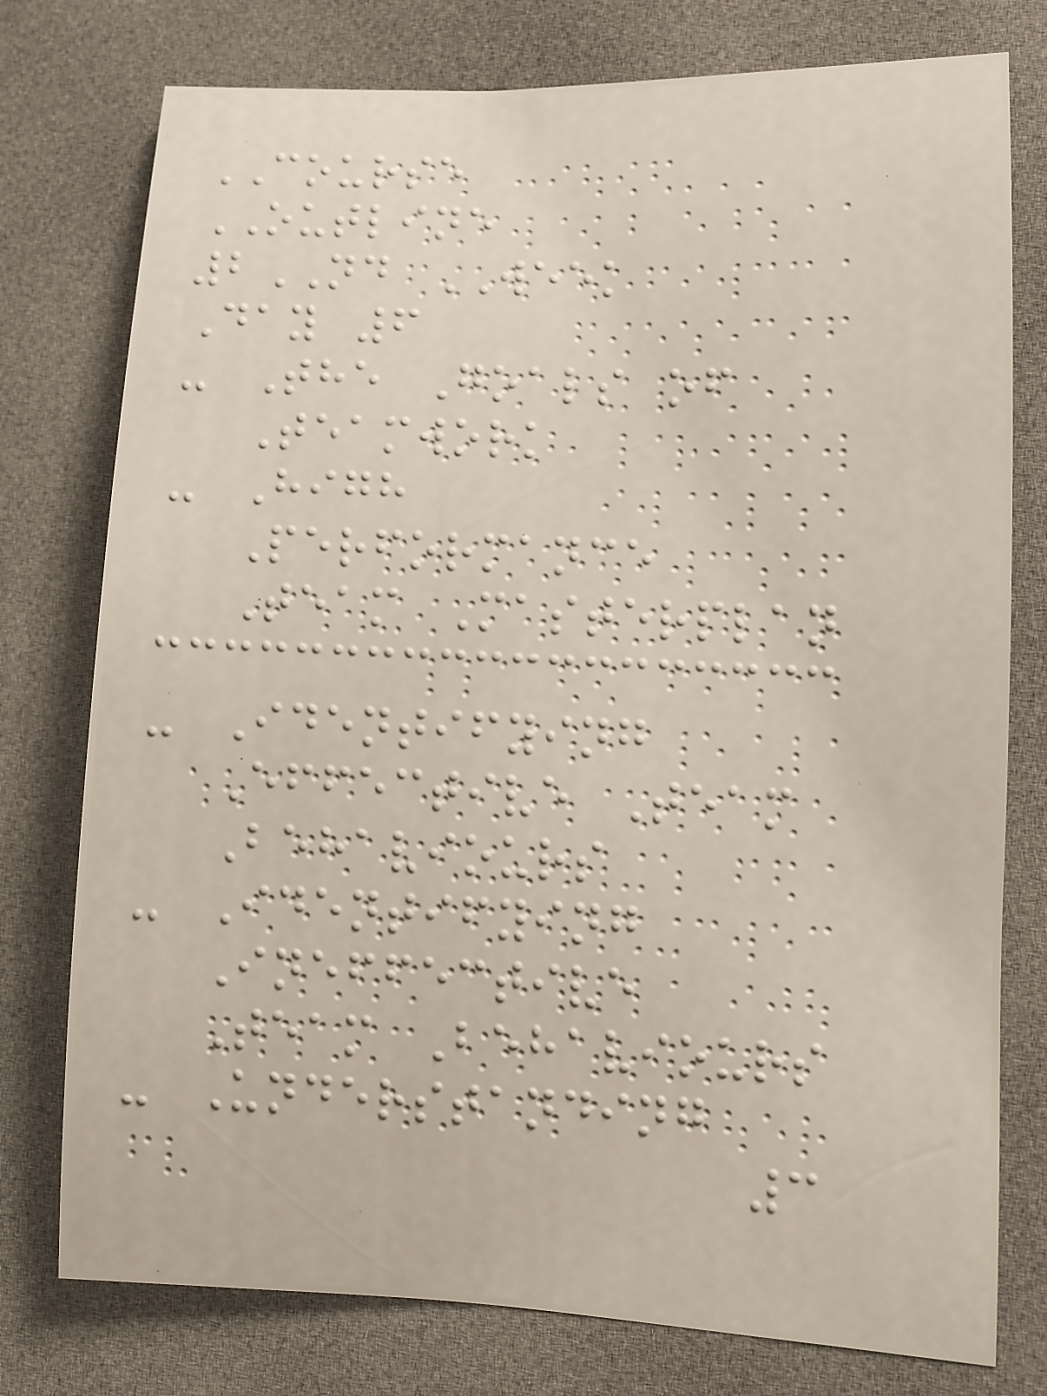COURSE
OUTLINE
2ND WEEK
Day 6
- The Goals of
Teamwork
- High
Performance
Team Masterplan
- Identifying
Effective Team
Behaviours
- Identifying
Ineffective
Team Behaviours
- Understanding
3
